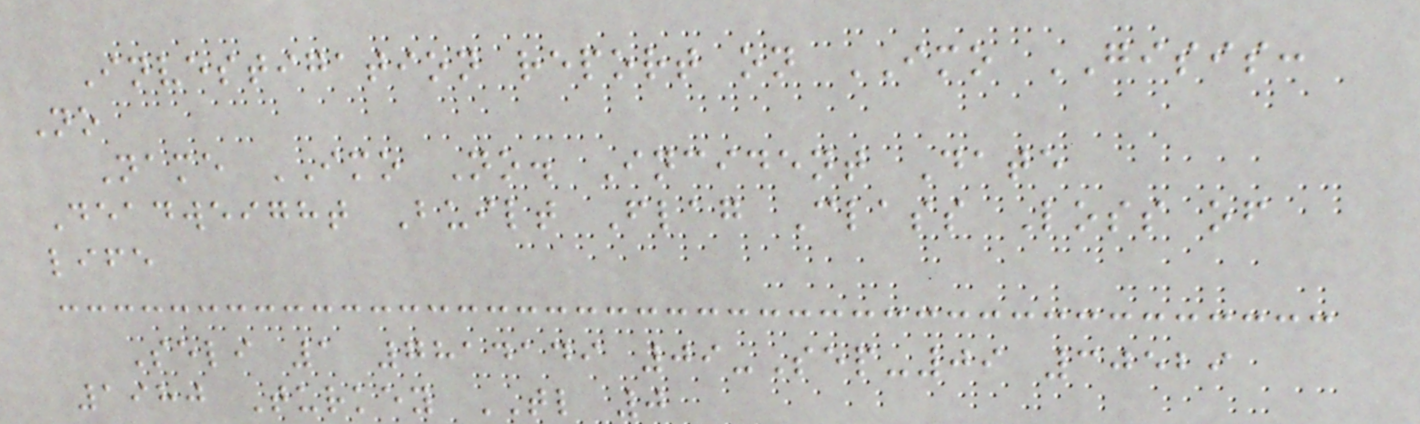Investigation report on IMO GISIS:
No
Name IMO No. Incident Date
Deadweight Built Flag Class Loss of
life
Seli 1 7814149 09-Sep-09 30529
1980 Turkey TL 0
